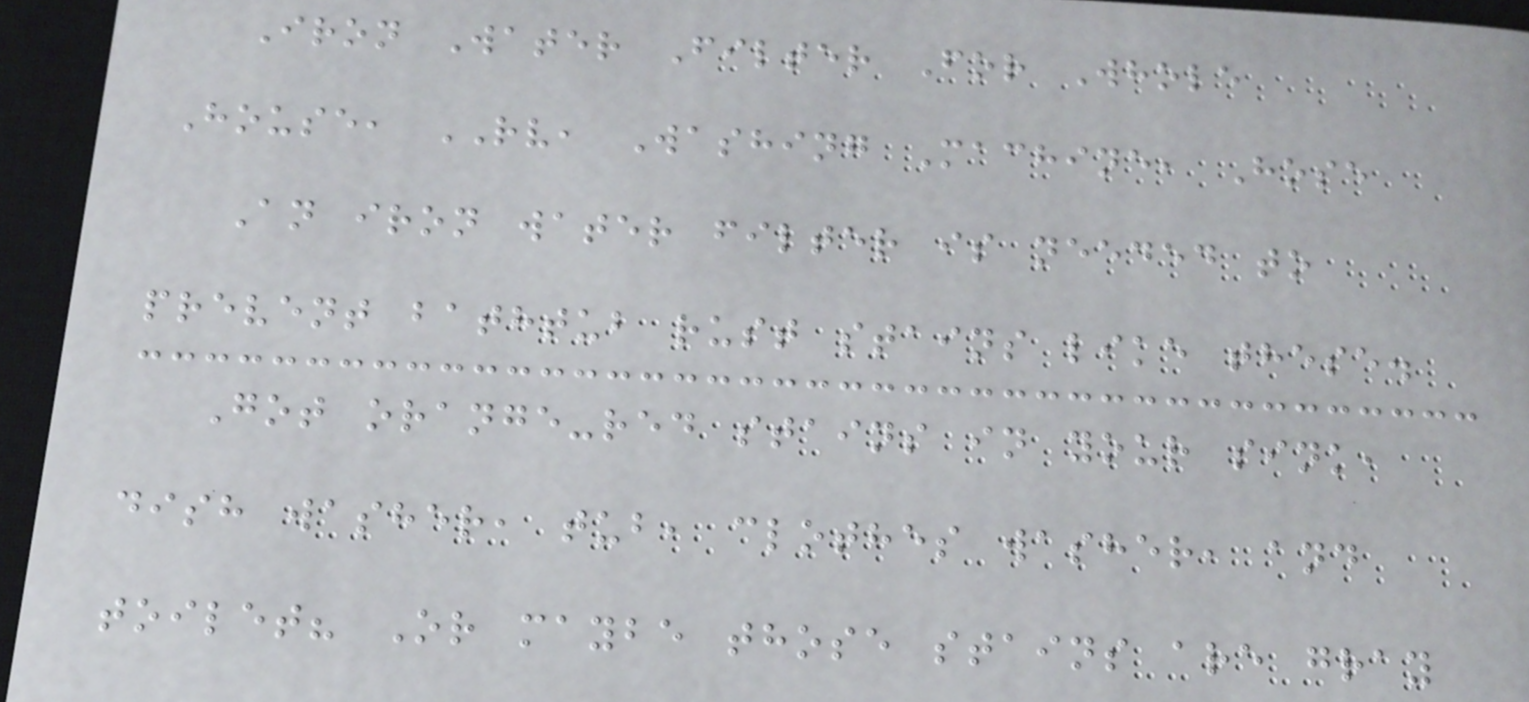Iron Water Filter For Whole
House, RV, Washing Machine, Hose
An iron water filter is needed to
prevent bathtub rust stains like these.
Got orange-red stains in your sink,
dish washer, tub, clothes washer, and
toilet? Or maybe those stains are gray
